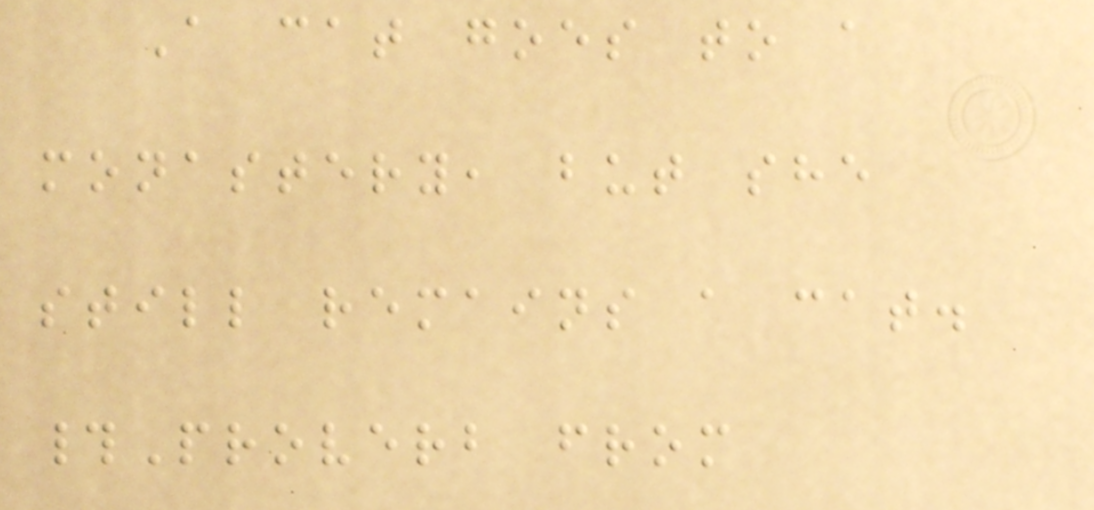A cat goes to a
monastery, but she
still remains a cat.
#Proverb from
